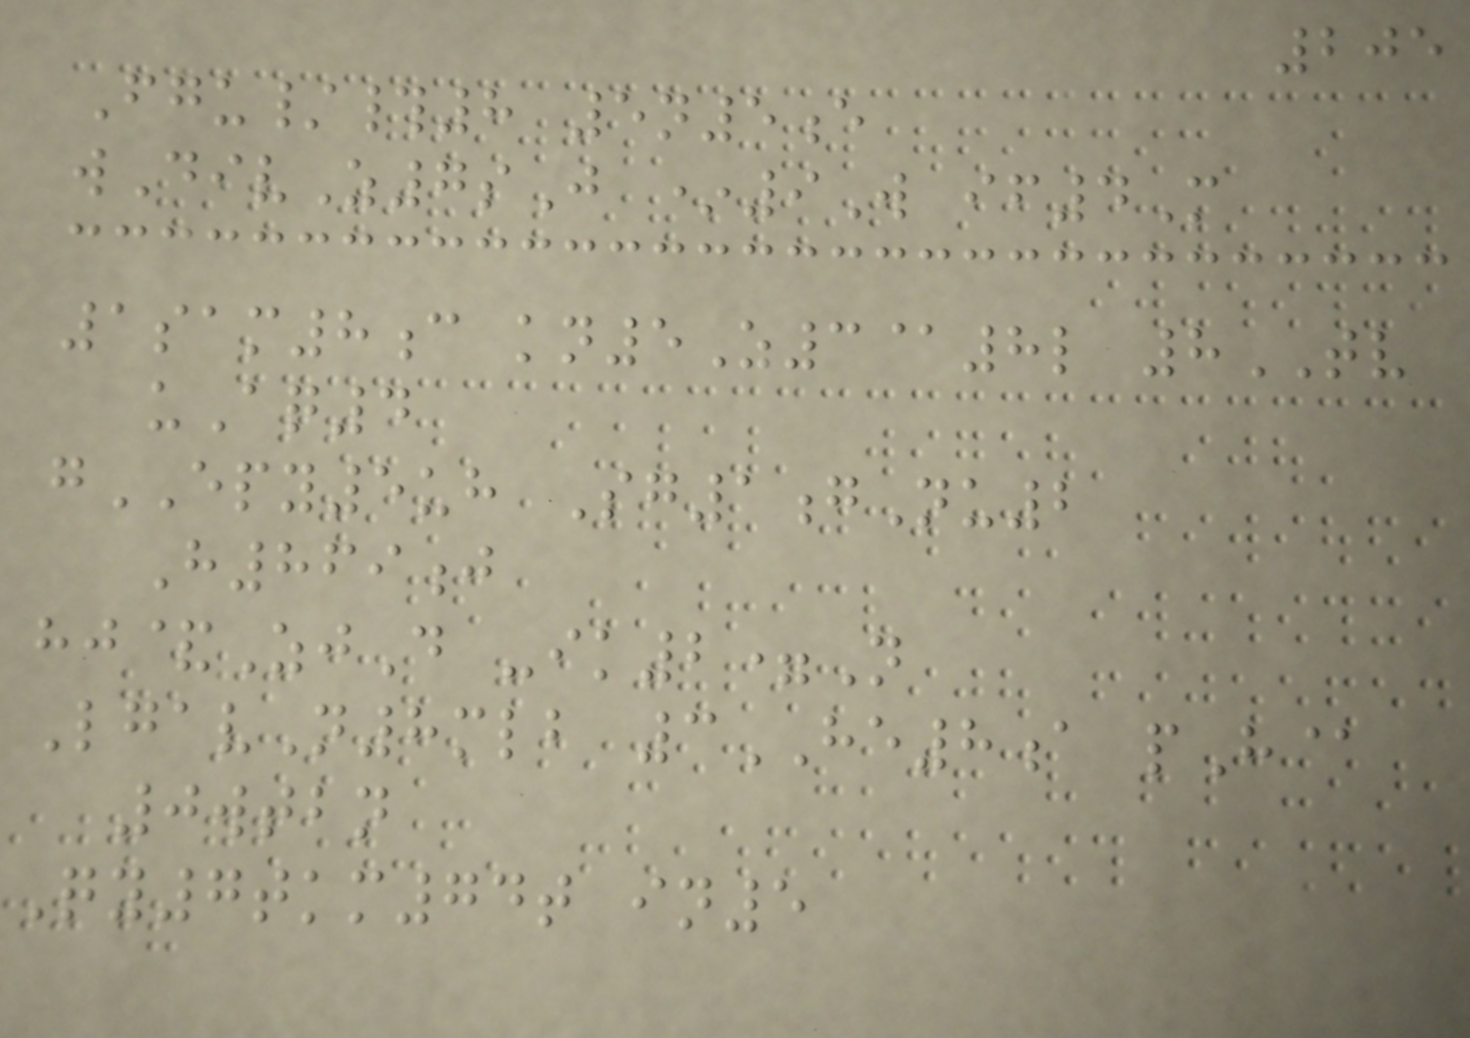205
Fgu/#8 5n5e
wDivZ7sJ *9W if4M
1sam8c kn5Z3@8l 8TV
uAq4
gEPY5uh Sg1gNu2
H869j
hj&ZjD -ik2=N
LgavN8mlb 3HE8a pH@
0wtbn
Qy7tkm74t in5
